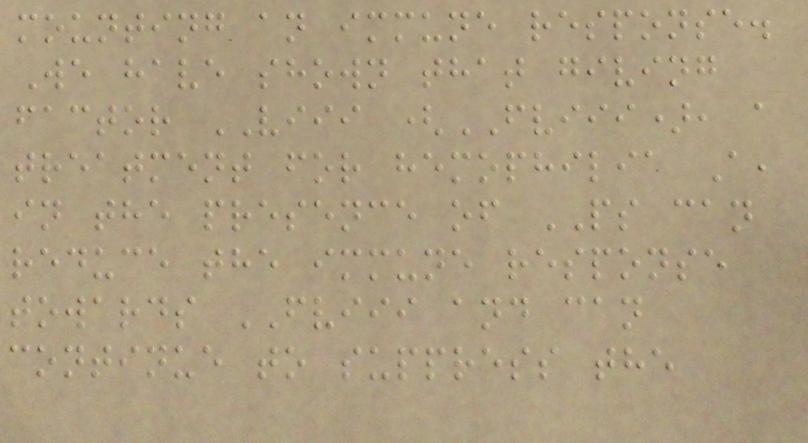mounting an immune response.
We have shown that giving
factor VIII (FVIII), a
treatment for hemophilia A,
in the presence of PS can
reduce the immune response
towards FVIII and can
continue to suppress the
